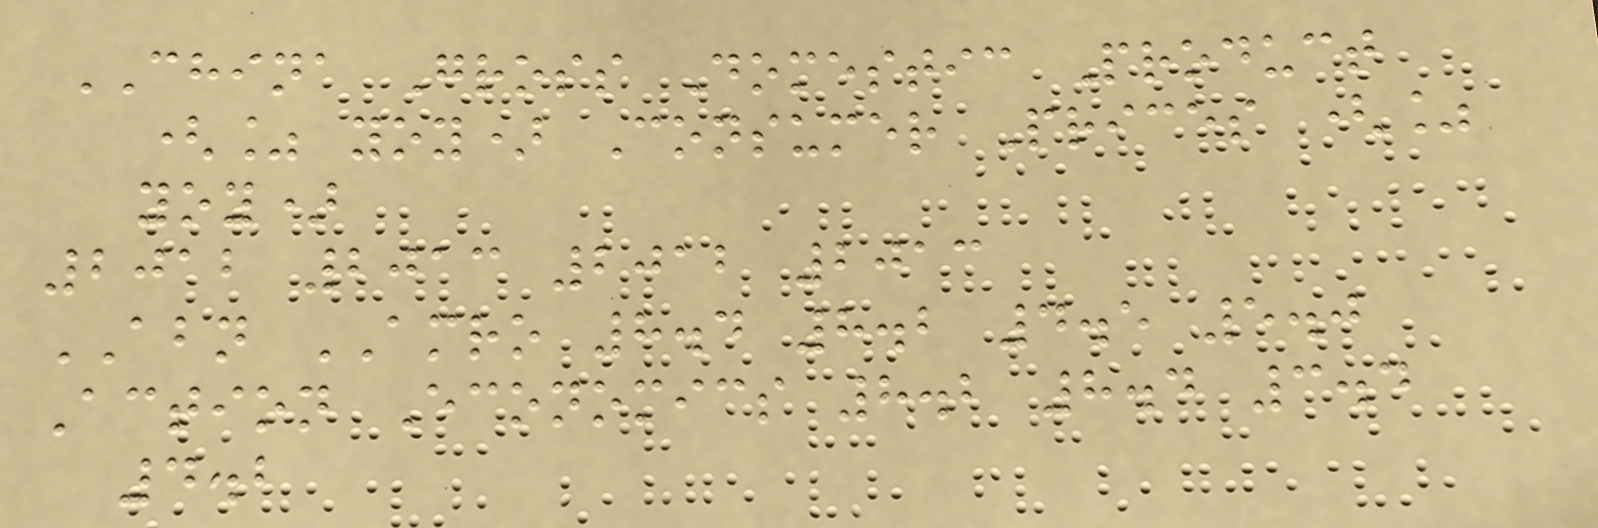CHINA Gross Domestic Product
(% yoy) Consumer Prices (%
yoy)
2012 2013 2012 2013
ABN AMRO 8.4 8.2 4.5 5.0
Action Economics 8.2 8.4 3.4
4.2
